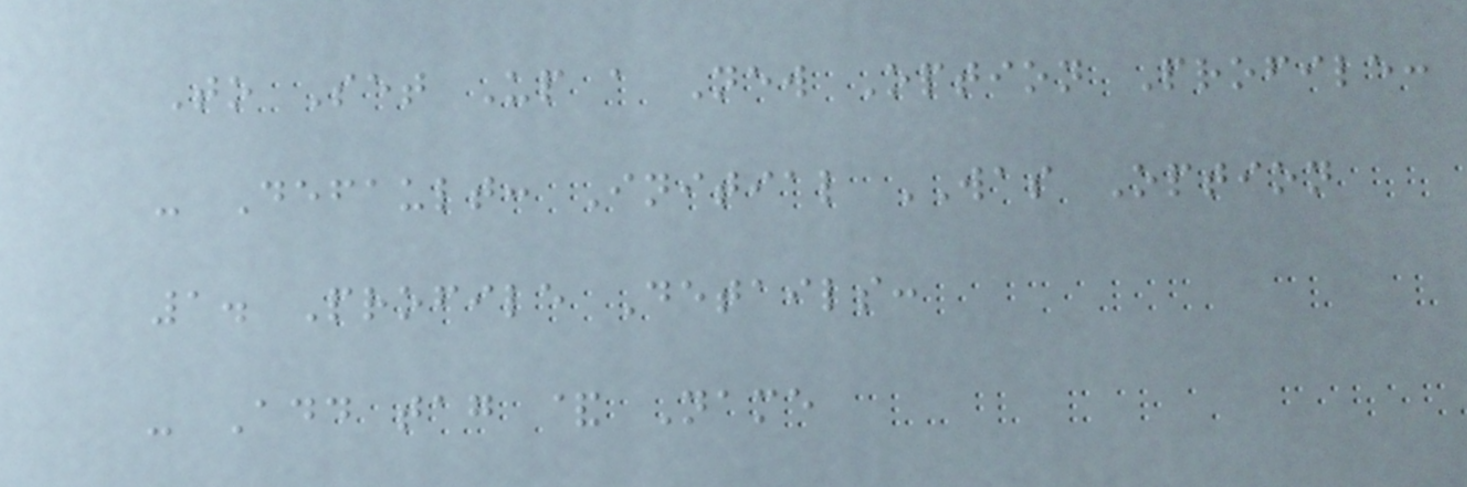To Set Up a New Option Profile:
- Default: Initial WAS Option
1. Profile Details:
- Add tag & Name
